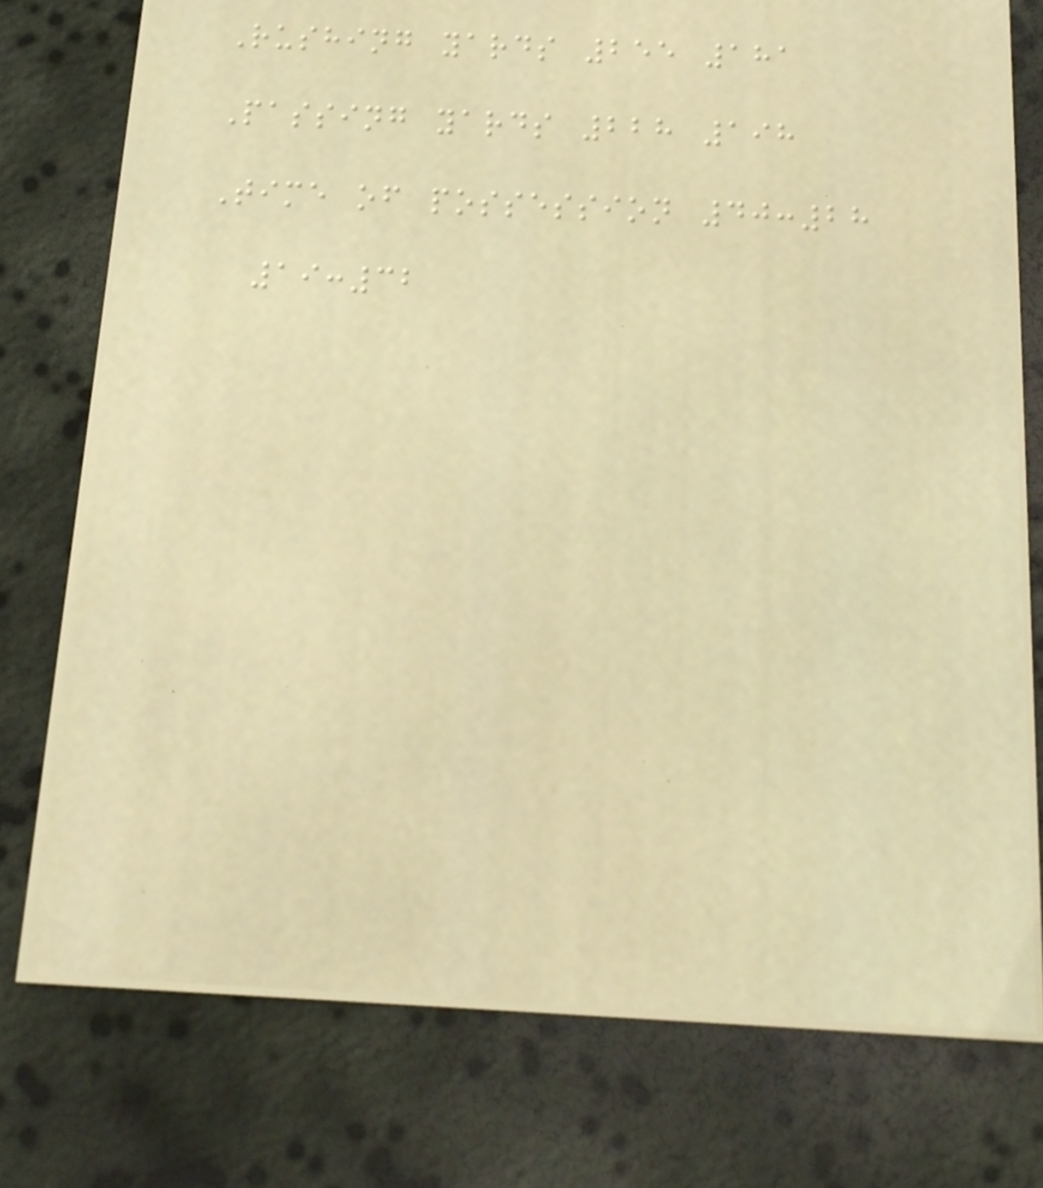Rushing yards 255 181
Passing yards 228 198
Time of possession 40:28
19:32
